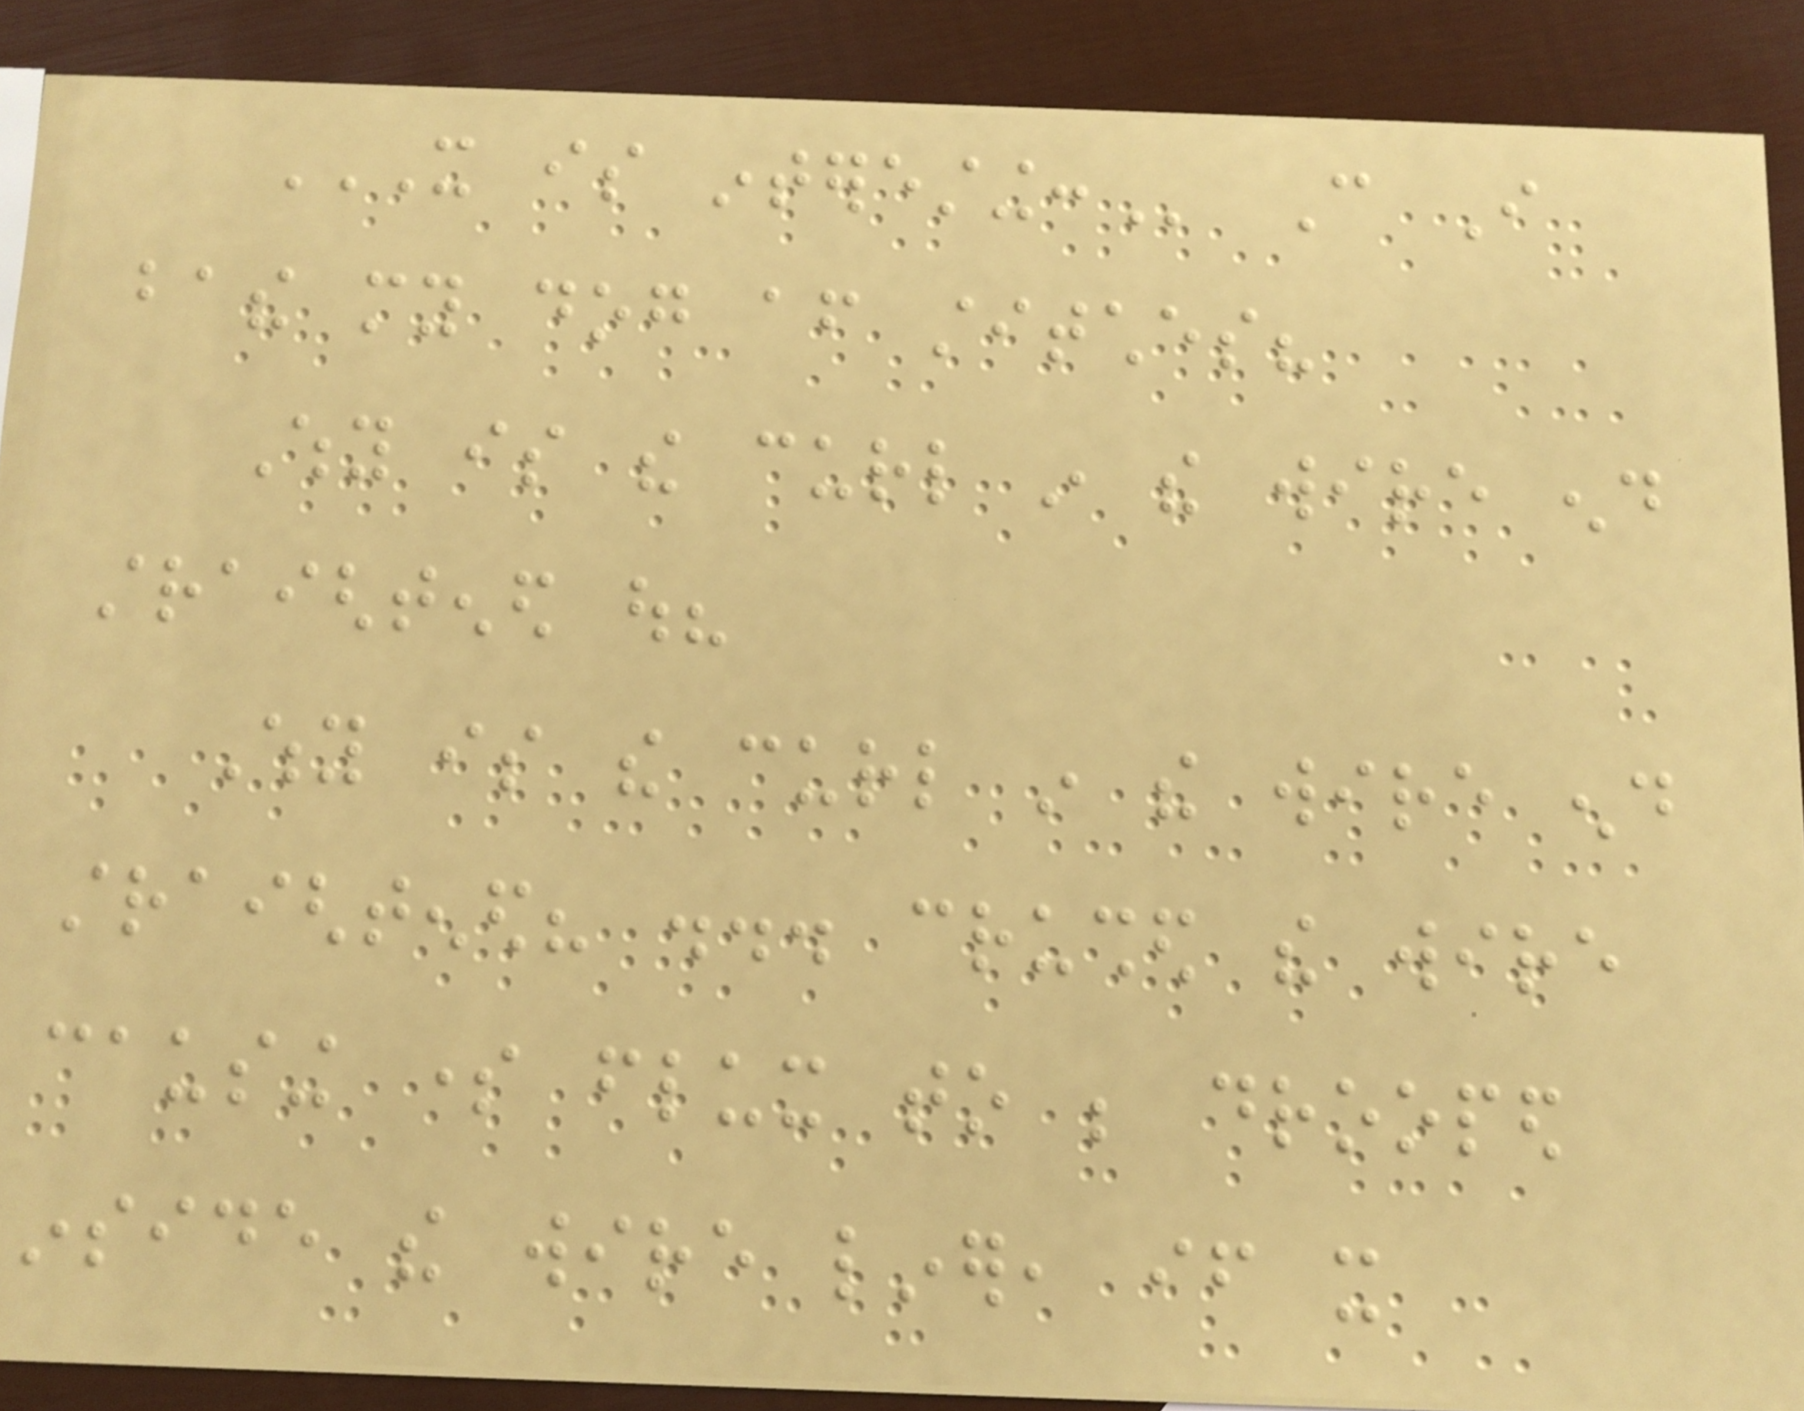IT IS INTERESTING: Can I
bathe my dog after stitches?
Why is the curl in the wire end
straightened out?
Why is the curl in the wire end
straightened? ... crushed the wire
causing some flux to be drooped
inside the wire liner, if it
